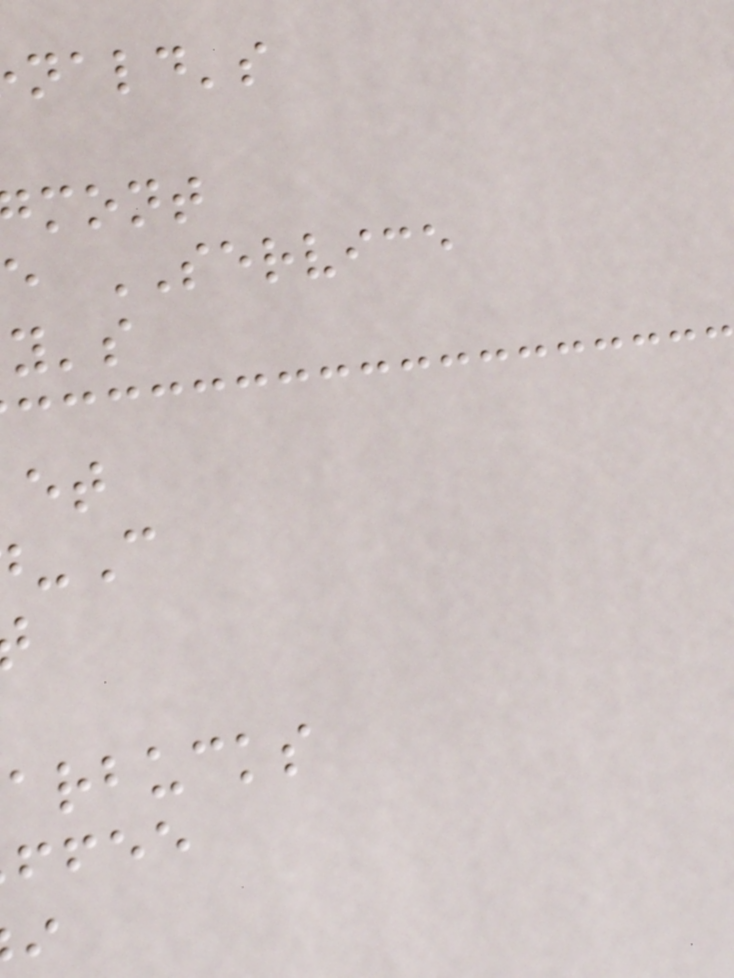nald's
mont
e SERVICE
arbucks
ffee
